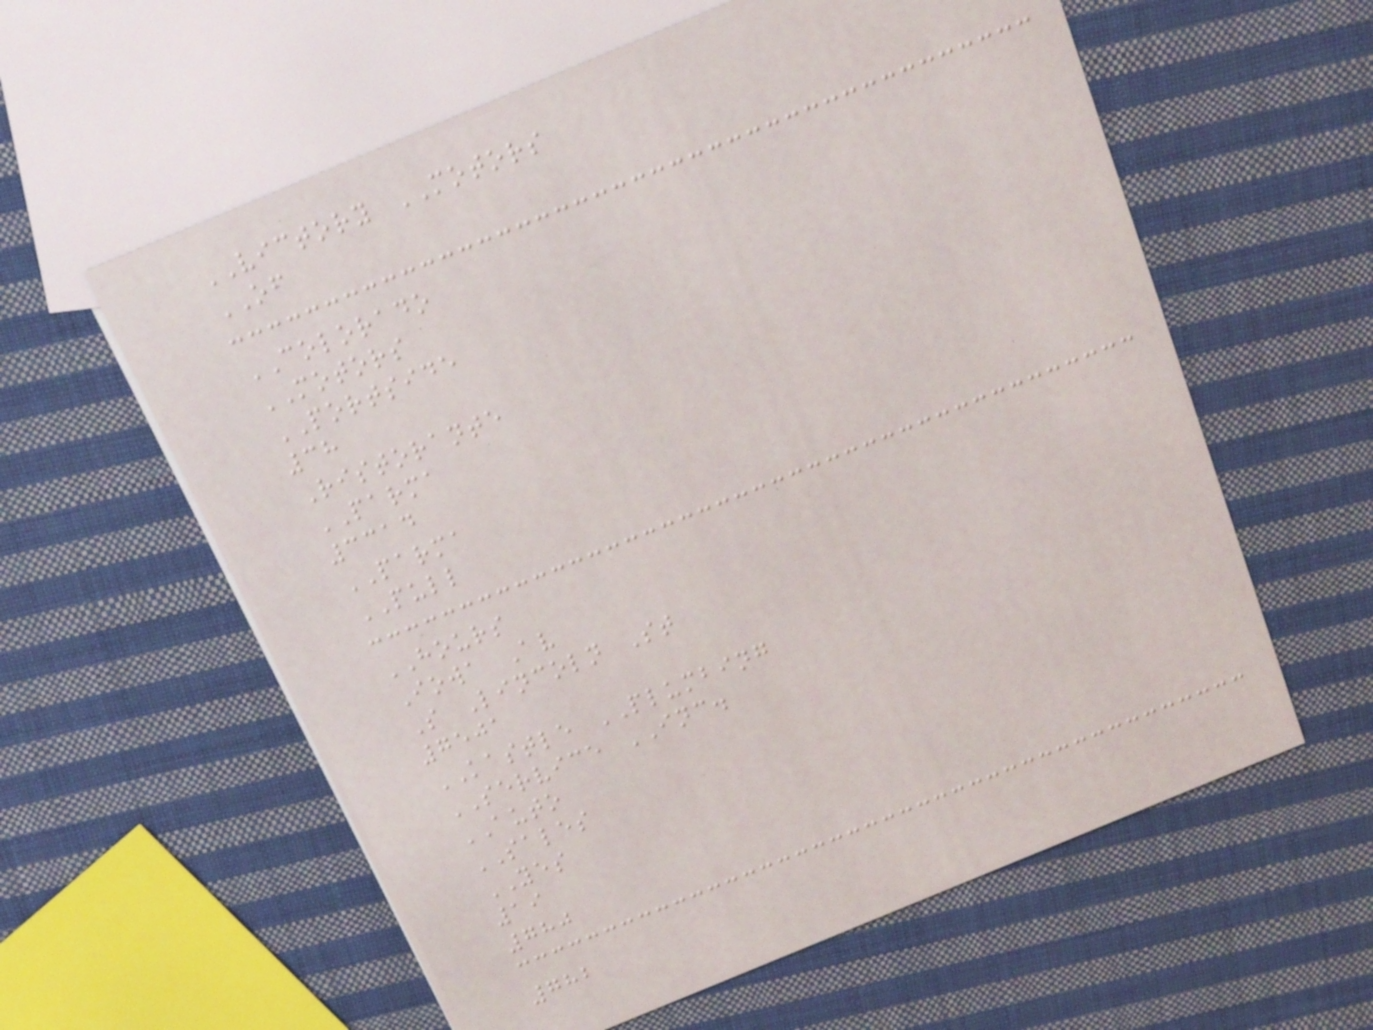VICTORY MOTORS
OF
COLORADO
MOTORS
PORTSIDE
38
Ristorante
PARMA
3314
PARMA
PULL
HOURS
Iowa Av
S Lincoln St
7501
KASTLE PLUMBING
SERVICE INC.
AUTO
SALES
YES
19
780
782
